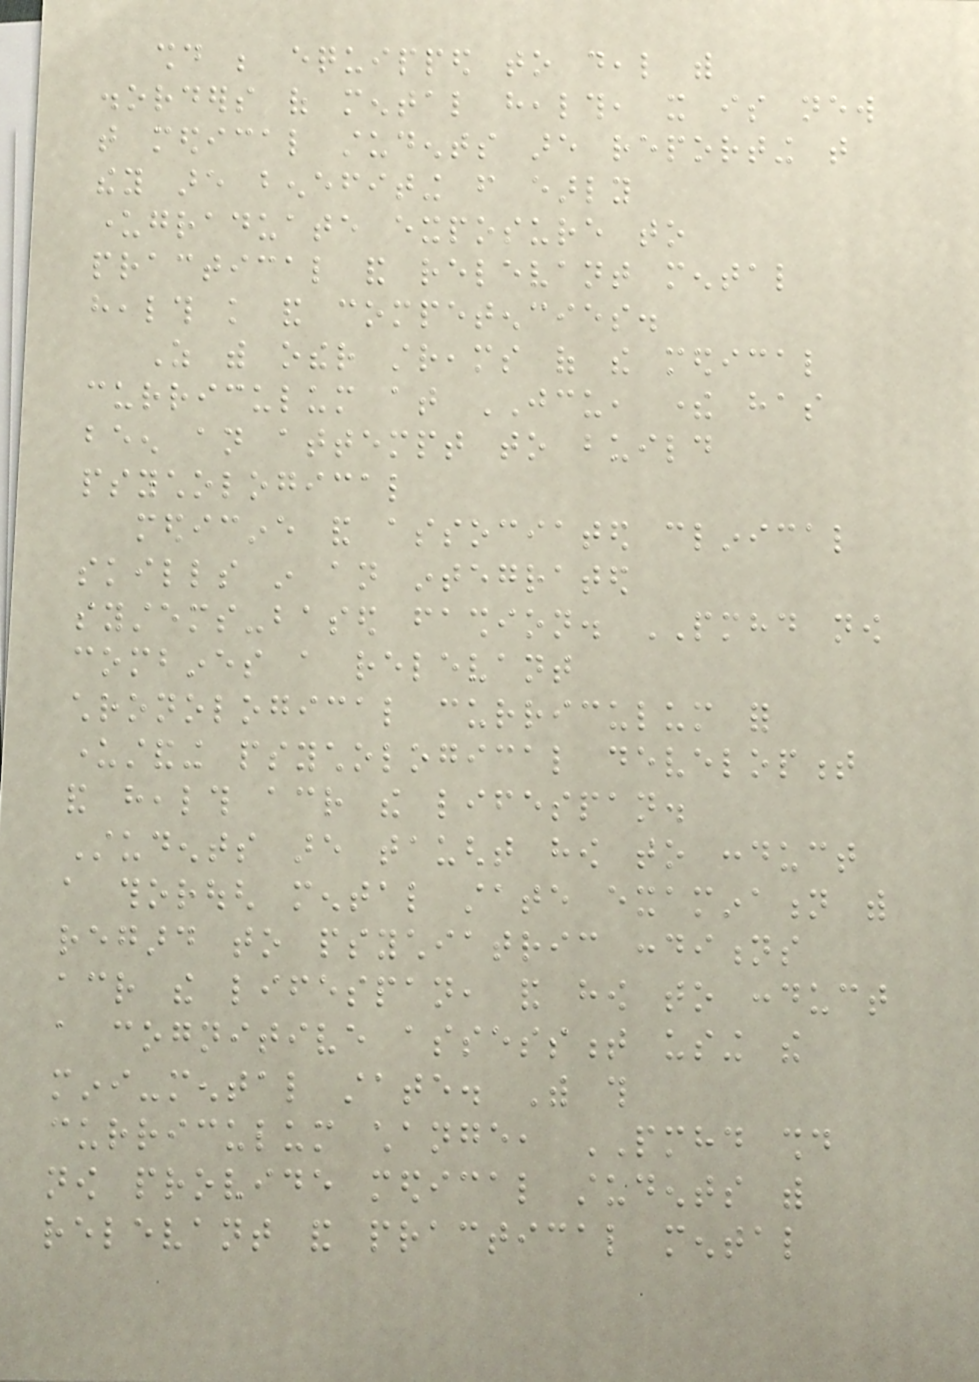should be equipped to deal with
disorders of mental health, it is new
that medical students are reporting that
they are benefiting from early
undergraduate exposure to
practical and relevant mental
health knowledge and competencies.
As with other streams of the medical
curriculum at JCU, there has
been an attempt to build
psychological
medicine and associated clinical
skills in an integrated
systems-based fashion. PMHD now
combines a relevant
chronological curriculum for
understanding psychological development
and health across the lifespan.
Students are taught how to conduct
a thorough mental state examination with
regard to psychiatric conditions
across the lifespan, and how to conduct
a cognitive assessment using the
mini-mental state. With this
curriculum change, PMHD should
now provide medical students with
relevant and practical mental
